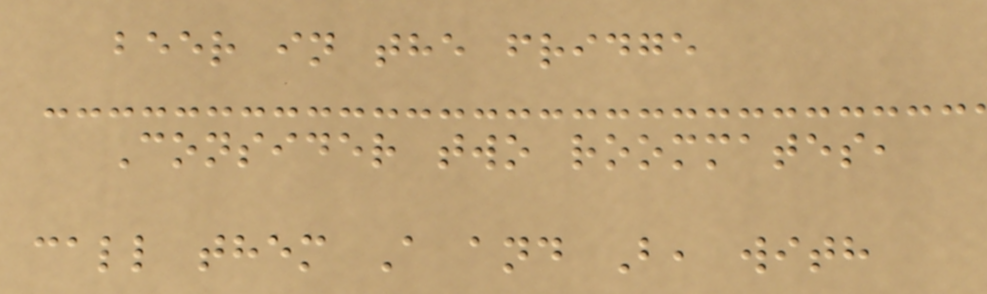beer in the fridge
Consider two roommates,
call them A and B, with
